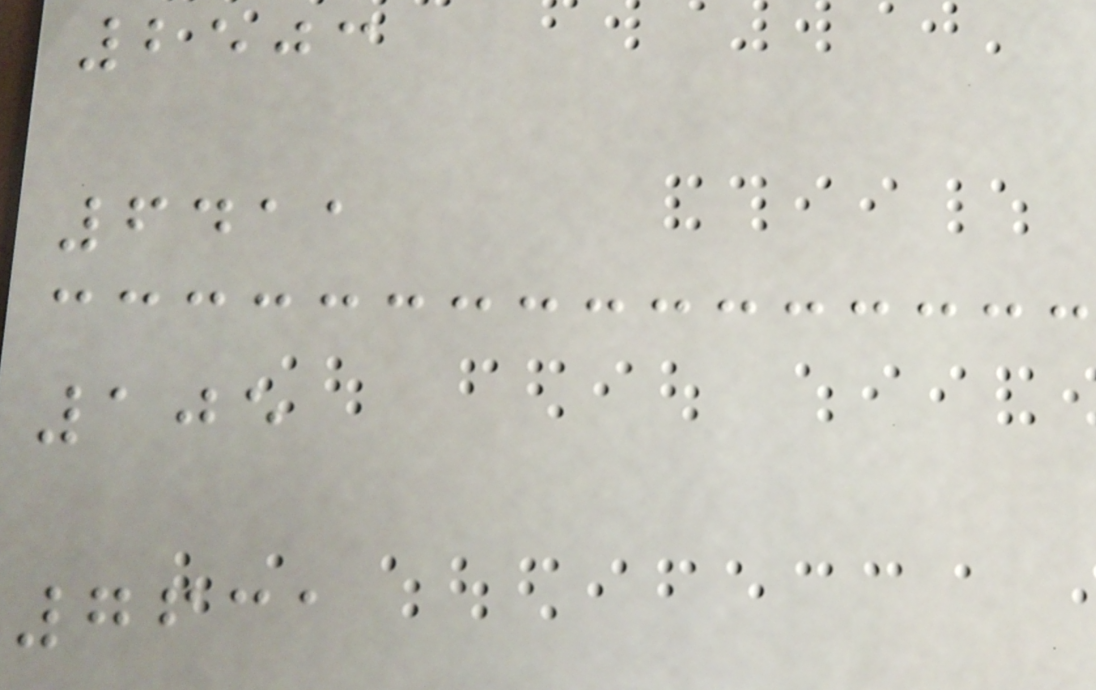2503
6411
105
7631
